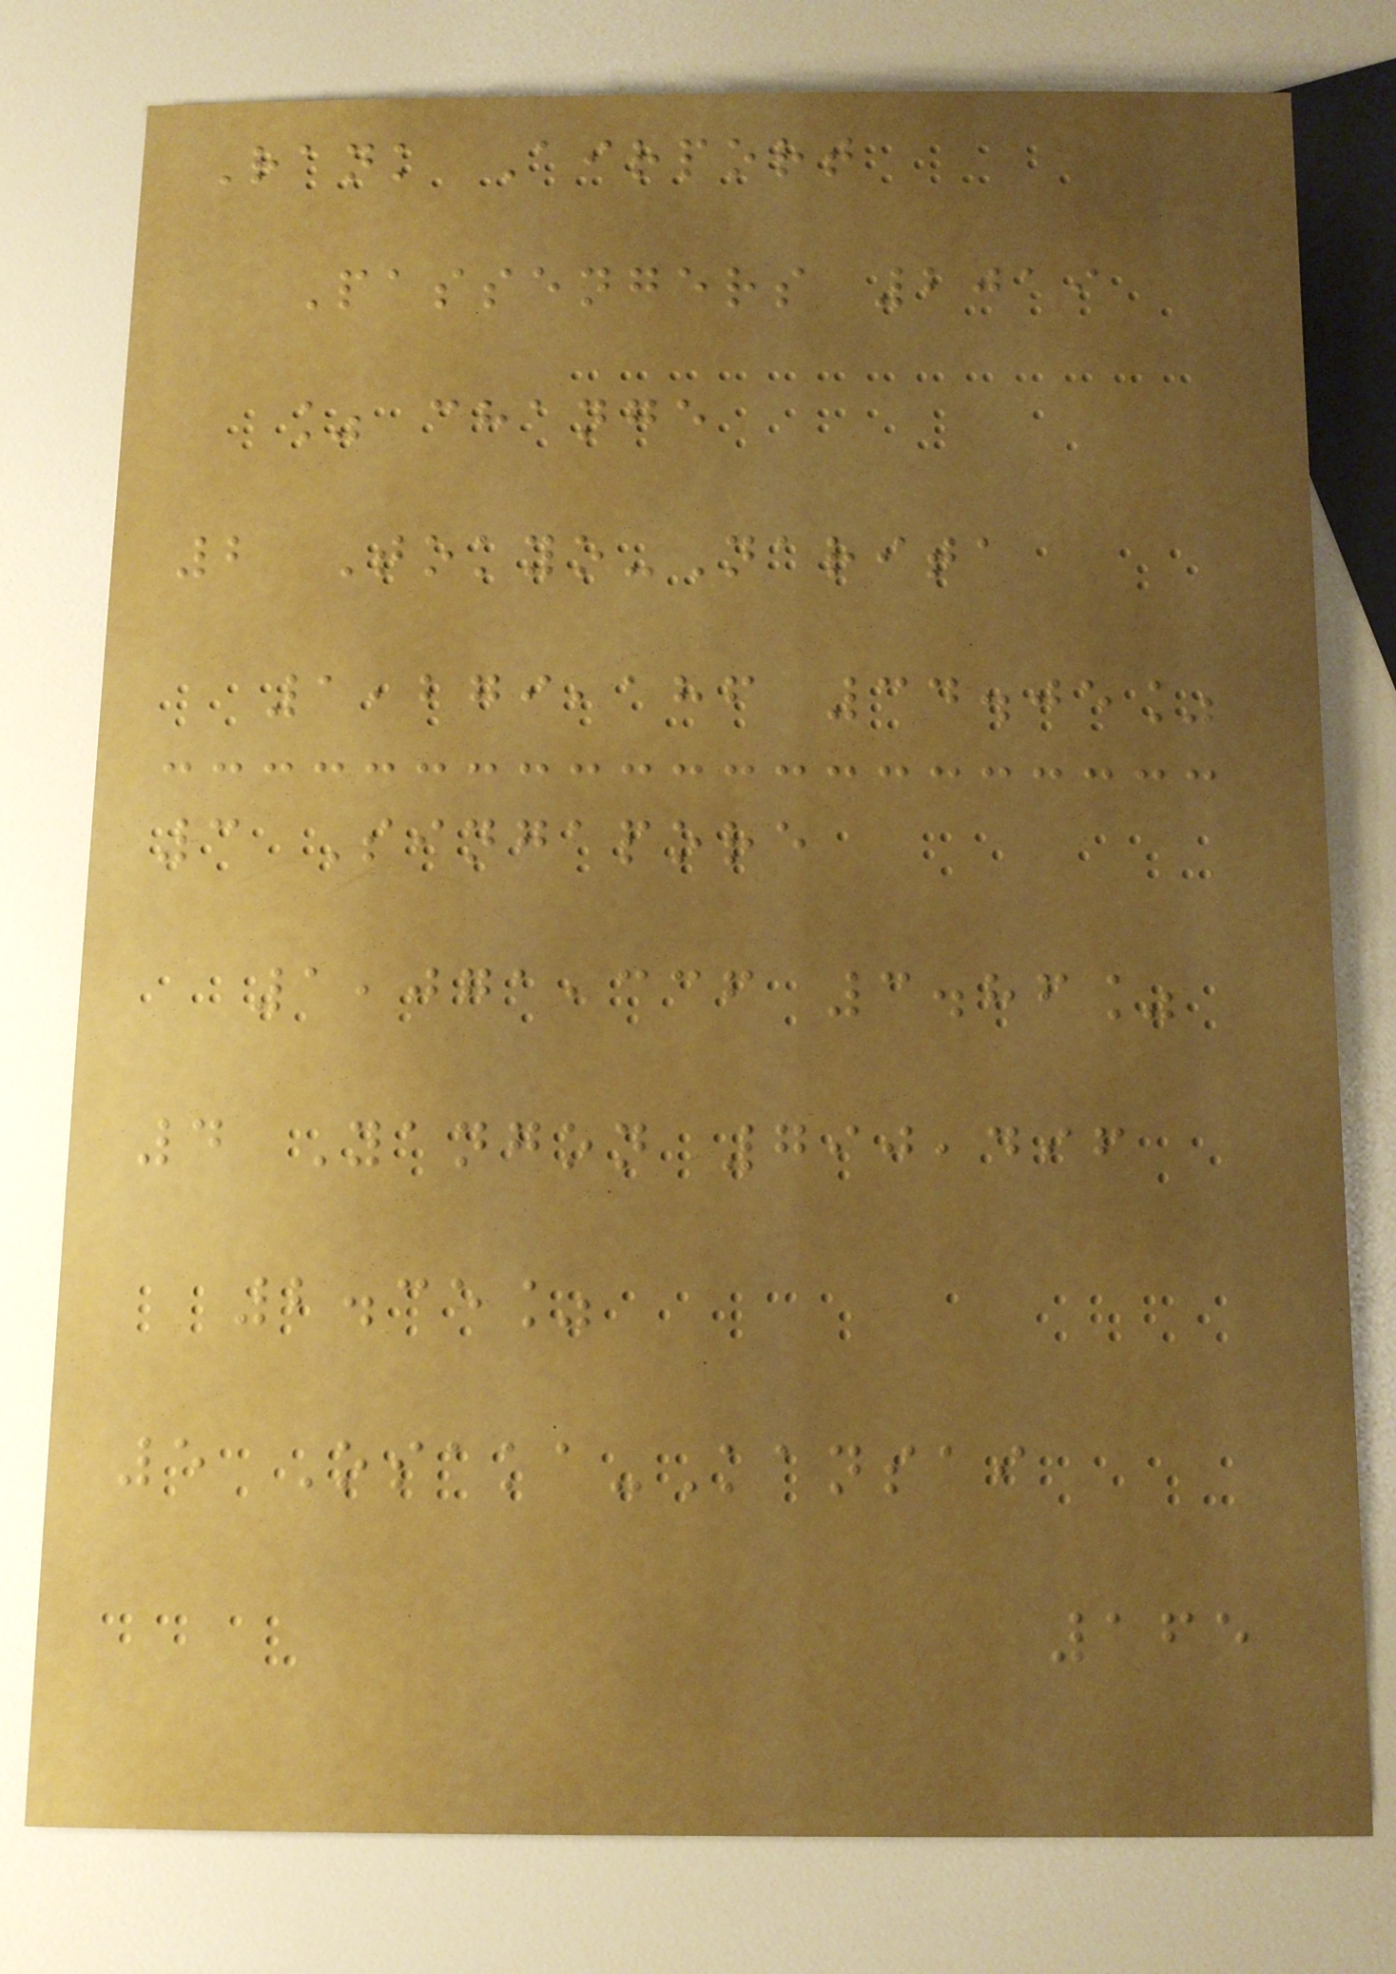Rank Airport
Passengers 2019
% change
2 Tokyo-Narita
1,279,186 34.05%
3 Singapore
1,071,336 3.86%
4 Yangon 790,496
2.35%
5 Osaka-Kansai
165
